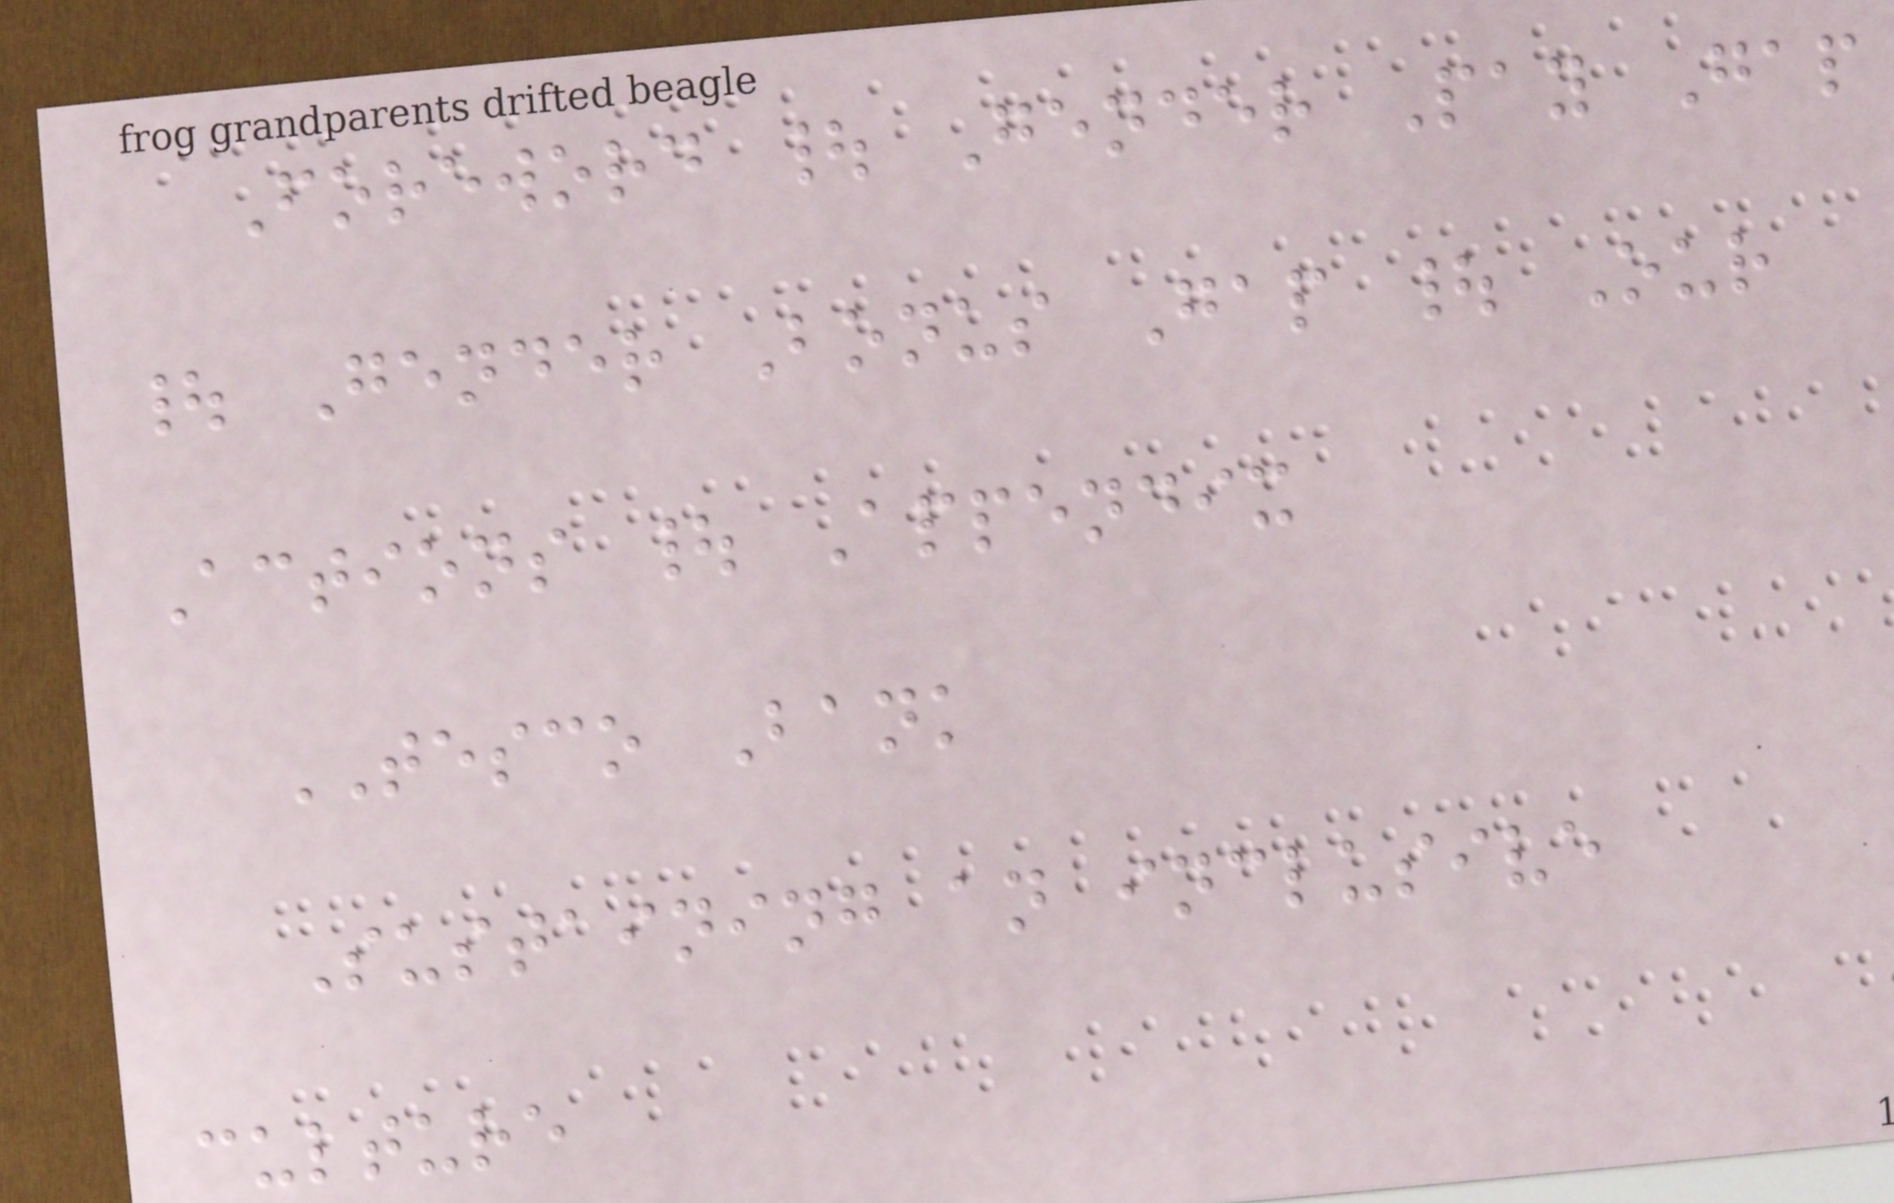Foreword | Gender Pay Gap
| Gender Bonus Gap | Our
Actions | Appendix
TESCO Bank
Sustaining an inclusive
culture
